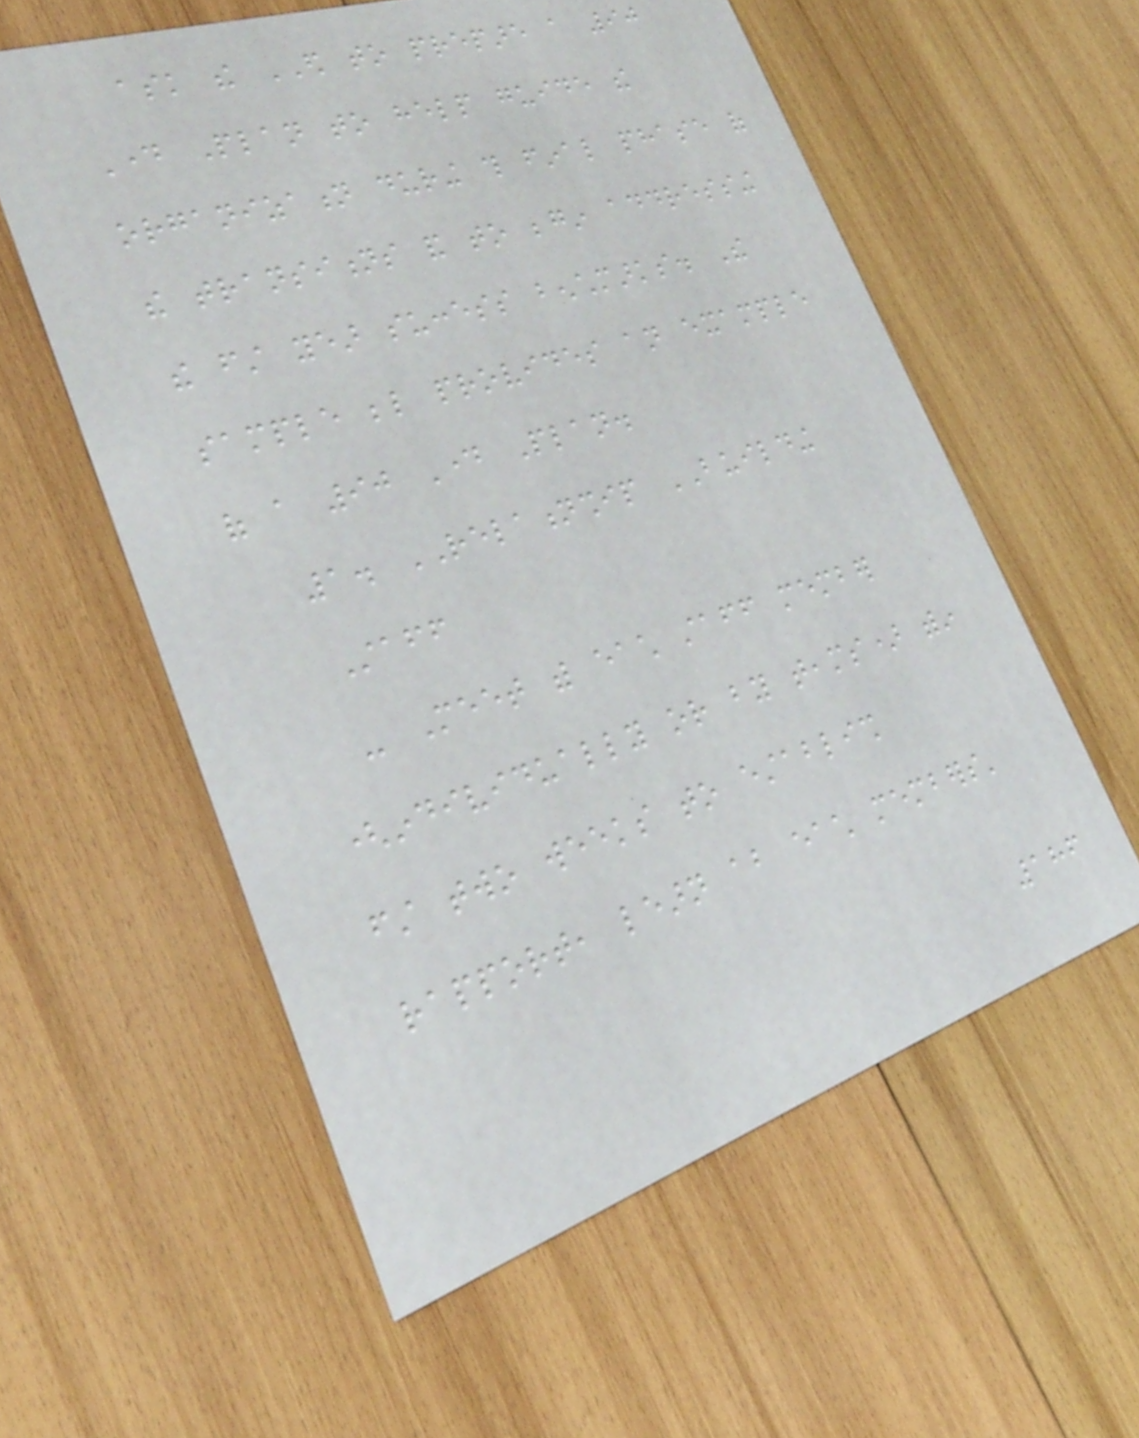ask the ED to prepare a 90
Day Plan to help guide the
organization during this final phase of
the transitions and to begin addressing
the first year success benchmarks. The
sample below provides an example
of a 90 Day Plan.
1. RELATIONSHIP BUILDING
Staff
- Meet with each staff member
(individually or by teams) within
first two weeks to establish
rapport, learn about each members'
186
